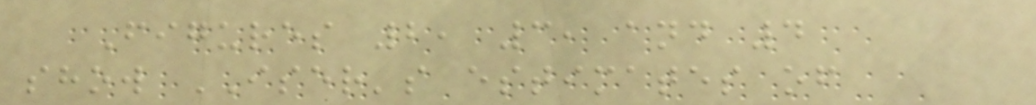Figures 2, 3, and 4
show ISER's estimates of
